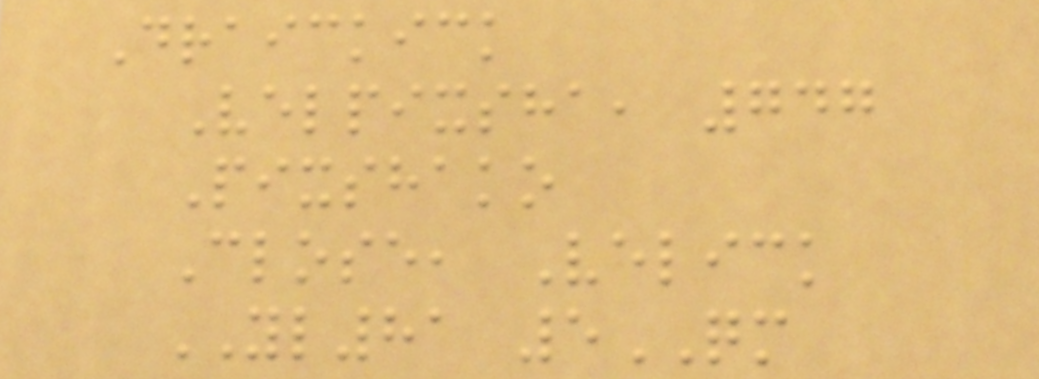Draickick
Velpixsha, 747
Pixshako
Close, Velick
YL81 5QM
